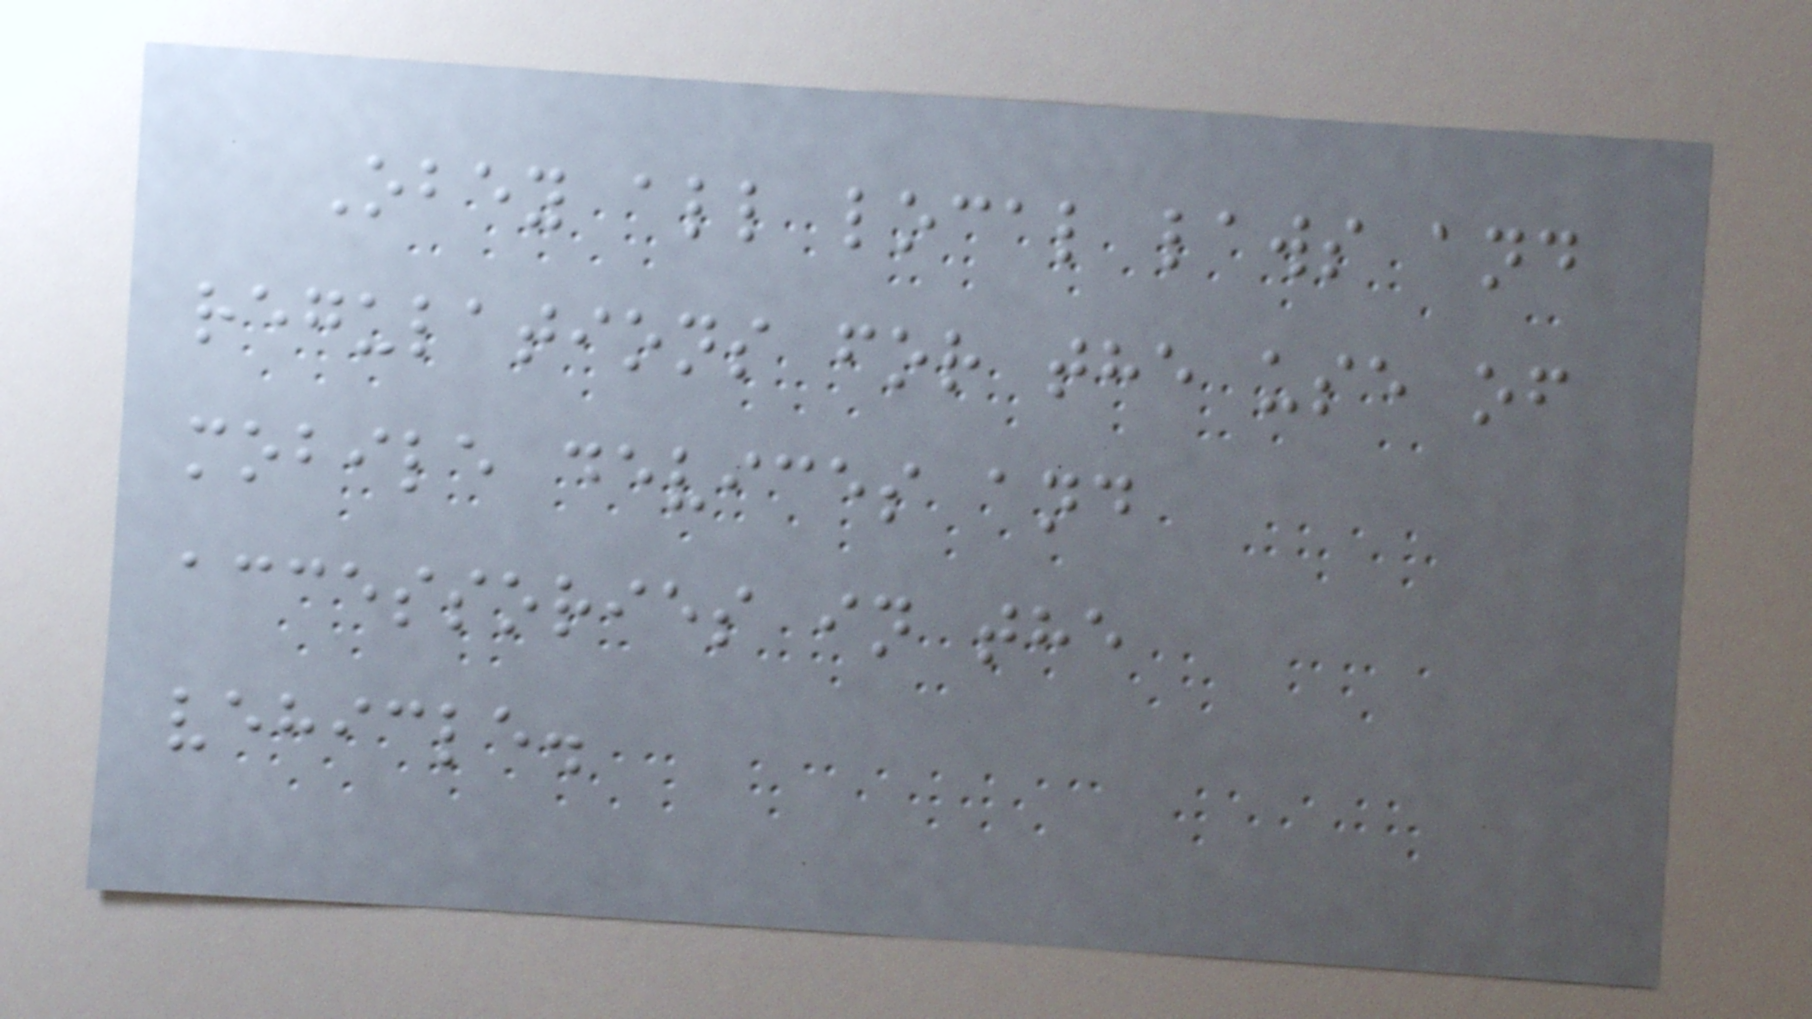Obey all local laws and
regulations for the use of
mobile devices and
accessories in the
vehicle.
